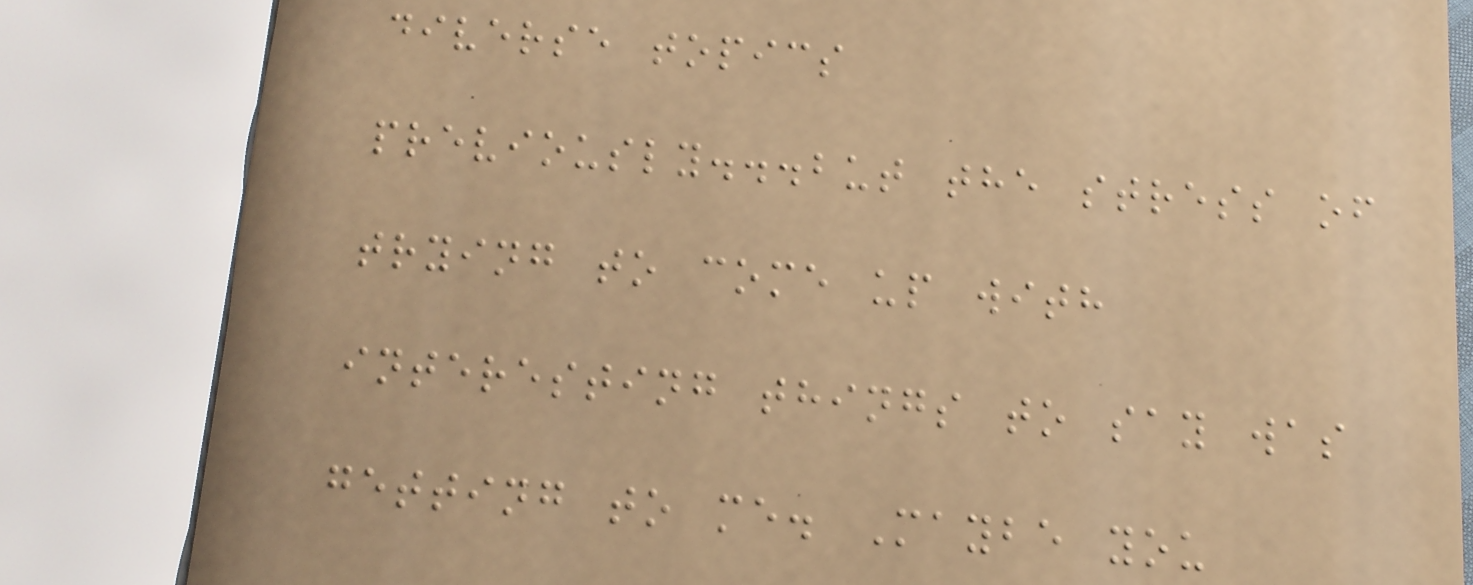diverse topics
previously...but the stress of
trying to come up with
interesting things to say was
getting to me. Maybe you
